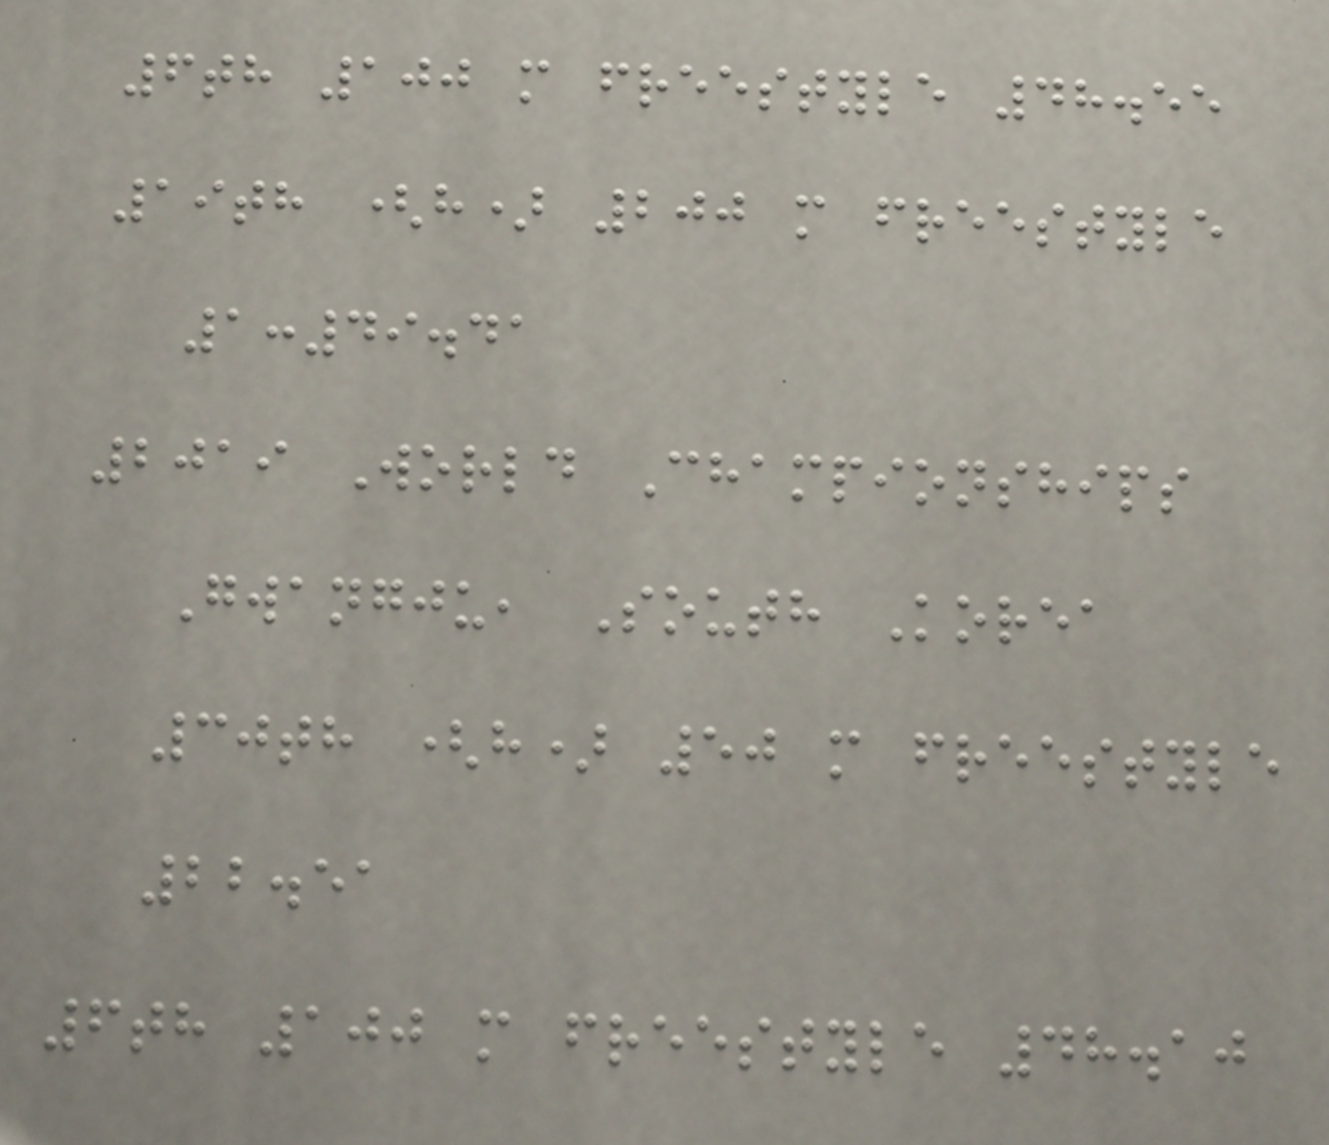6th 100 m freestyle 48.55
19th (h) 200 m freestyle
1:49.41
2019 World Championships
Gwangju, South Korea
30th (h) 50 m freestyle
22.51
6th 100 m freestyle 48.10
